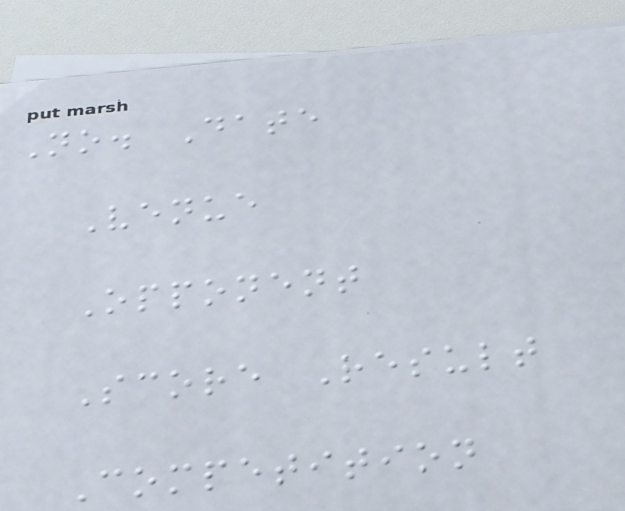No. Date
Venue
Opponent
Score Result
Competition
